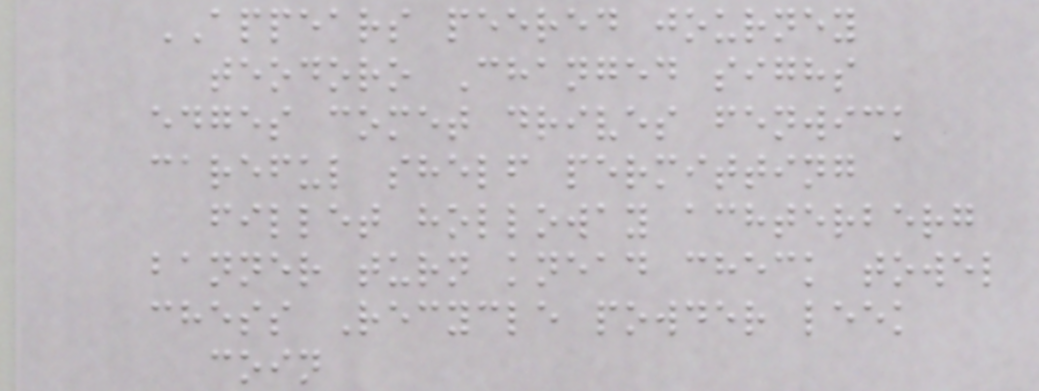APPEARS peered journey
teodoro Changed sighs
edges comet drives fenwick
careful shelf permitting
fillet holloway achterberg
banner turn knead check towel
chess Recycle powder leek
coin
